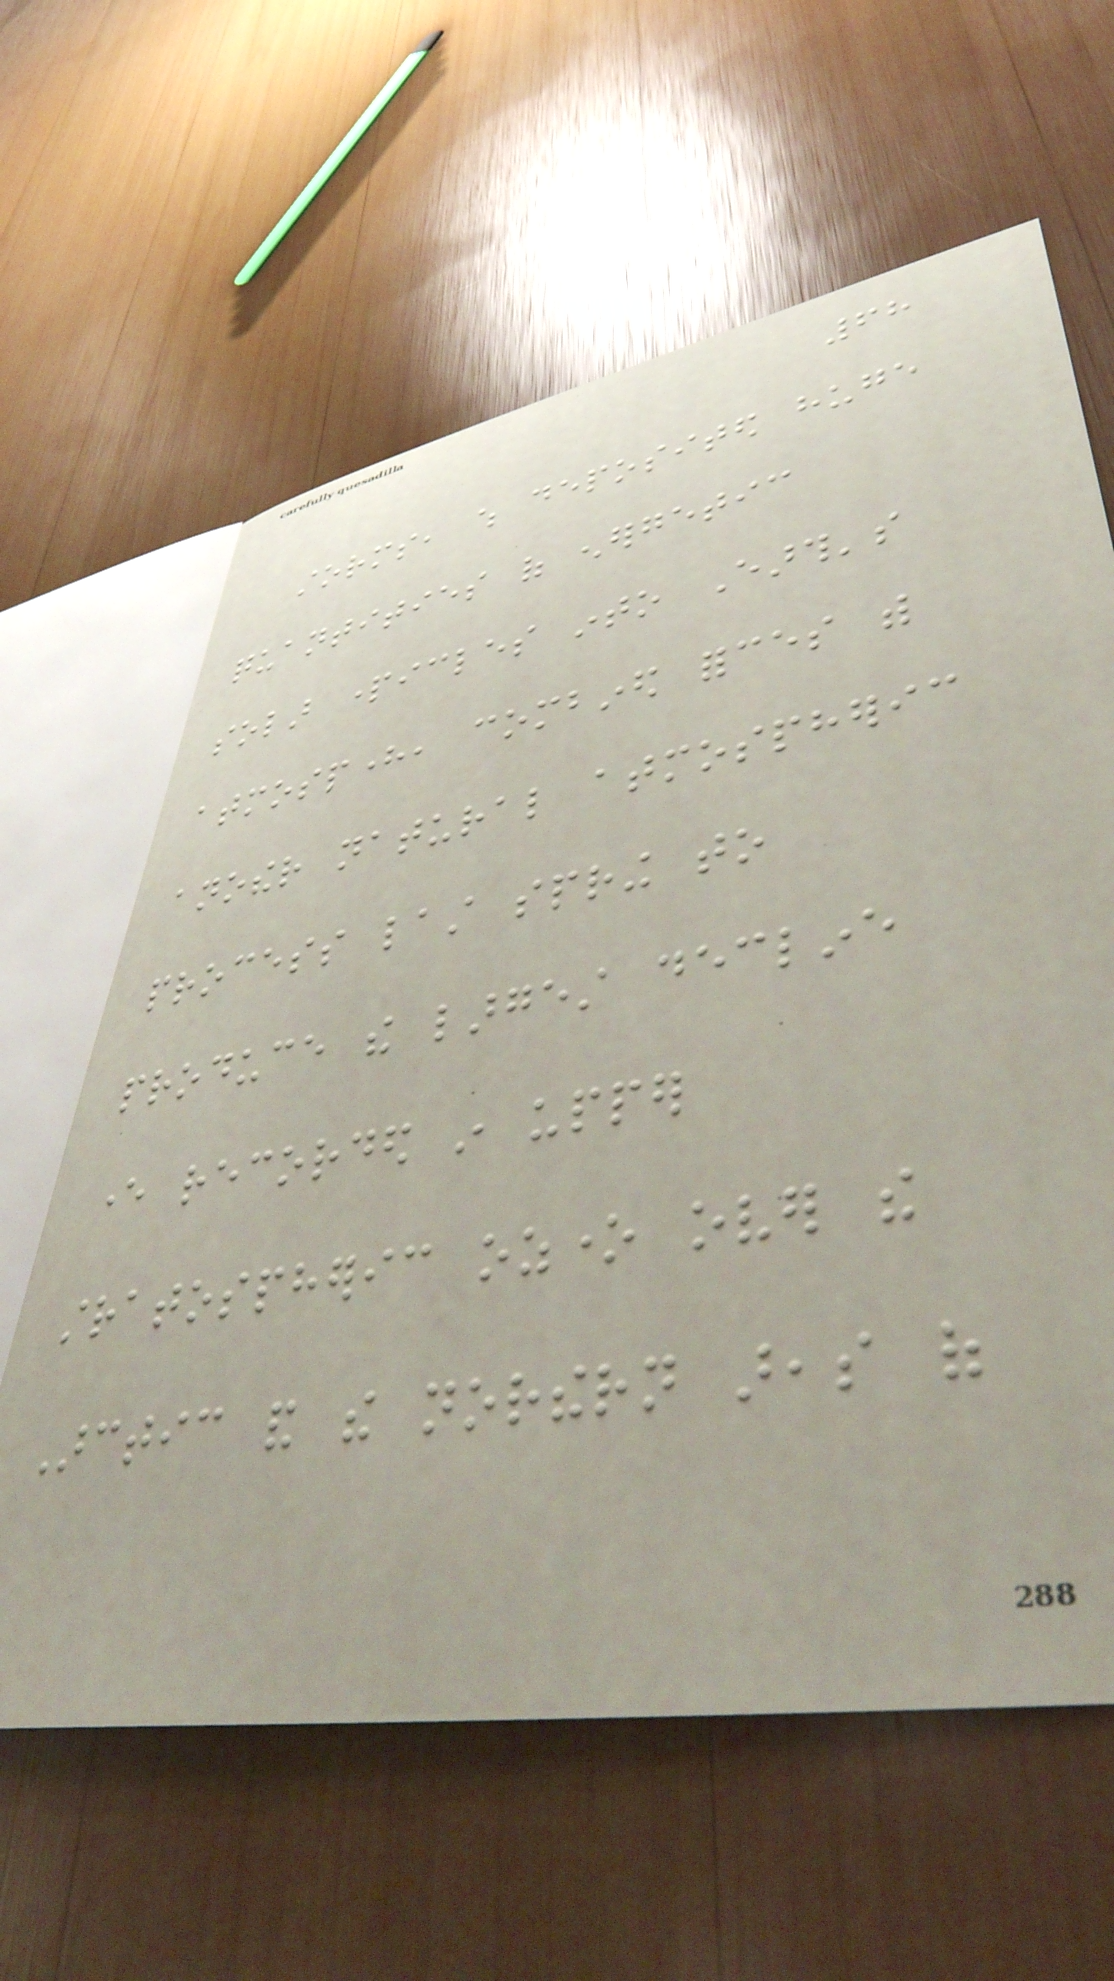68
storms, which deposited huge
quantities of energetic
solar particles into Earth's
atmosphere, combined forces with
another natural atmospheric
process last spring to
produce the largest decline
ever recorded in upper
stratospheric ozone over the
Arctic and the northern areas of
